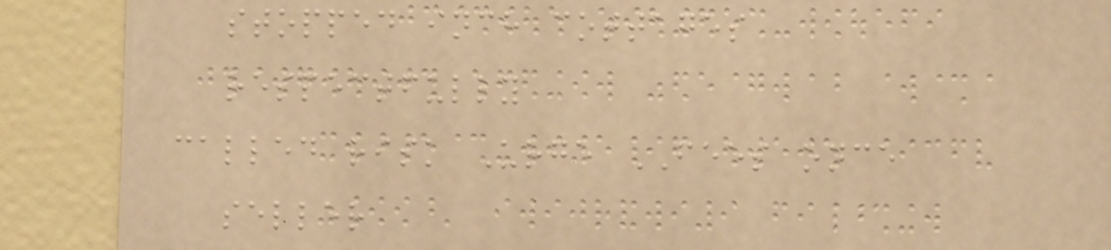stopped inch cottages
respectfully
called risk Urge FEES once
seller
